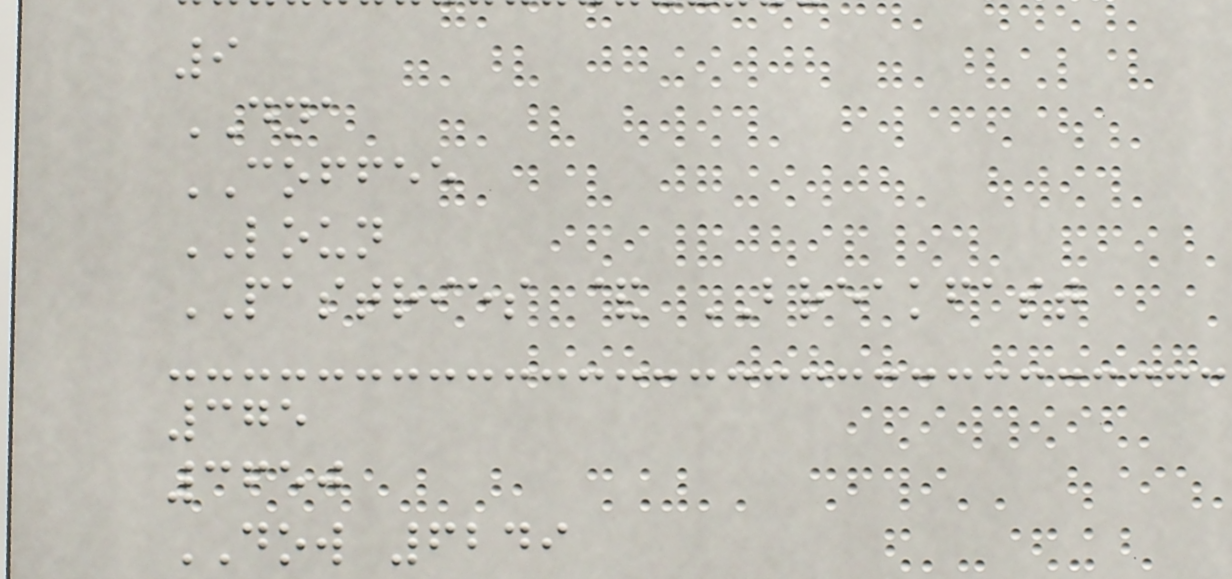9
DNA
COFFEE
LOUN
PASTRIES & BREAKFAST
375
3650
DOW 6249
